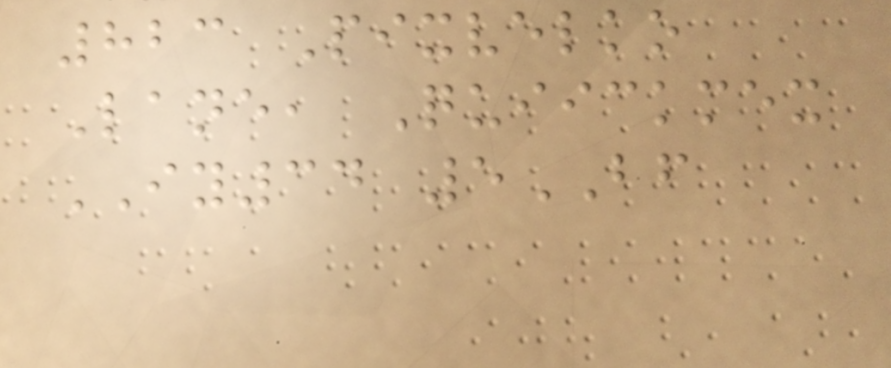823 Pixvelko
Lane, Quiickmex
IY34 5BF
